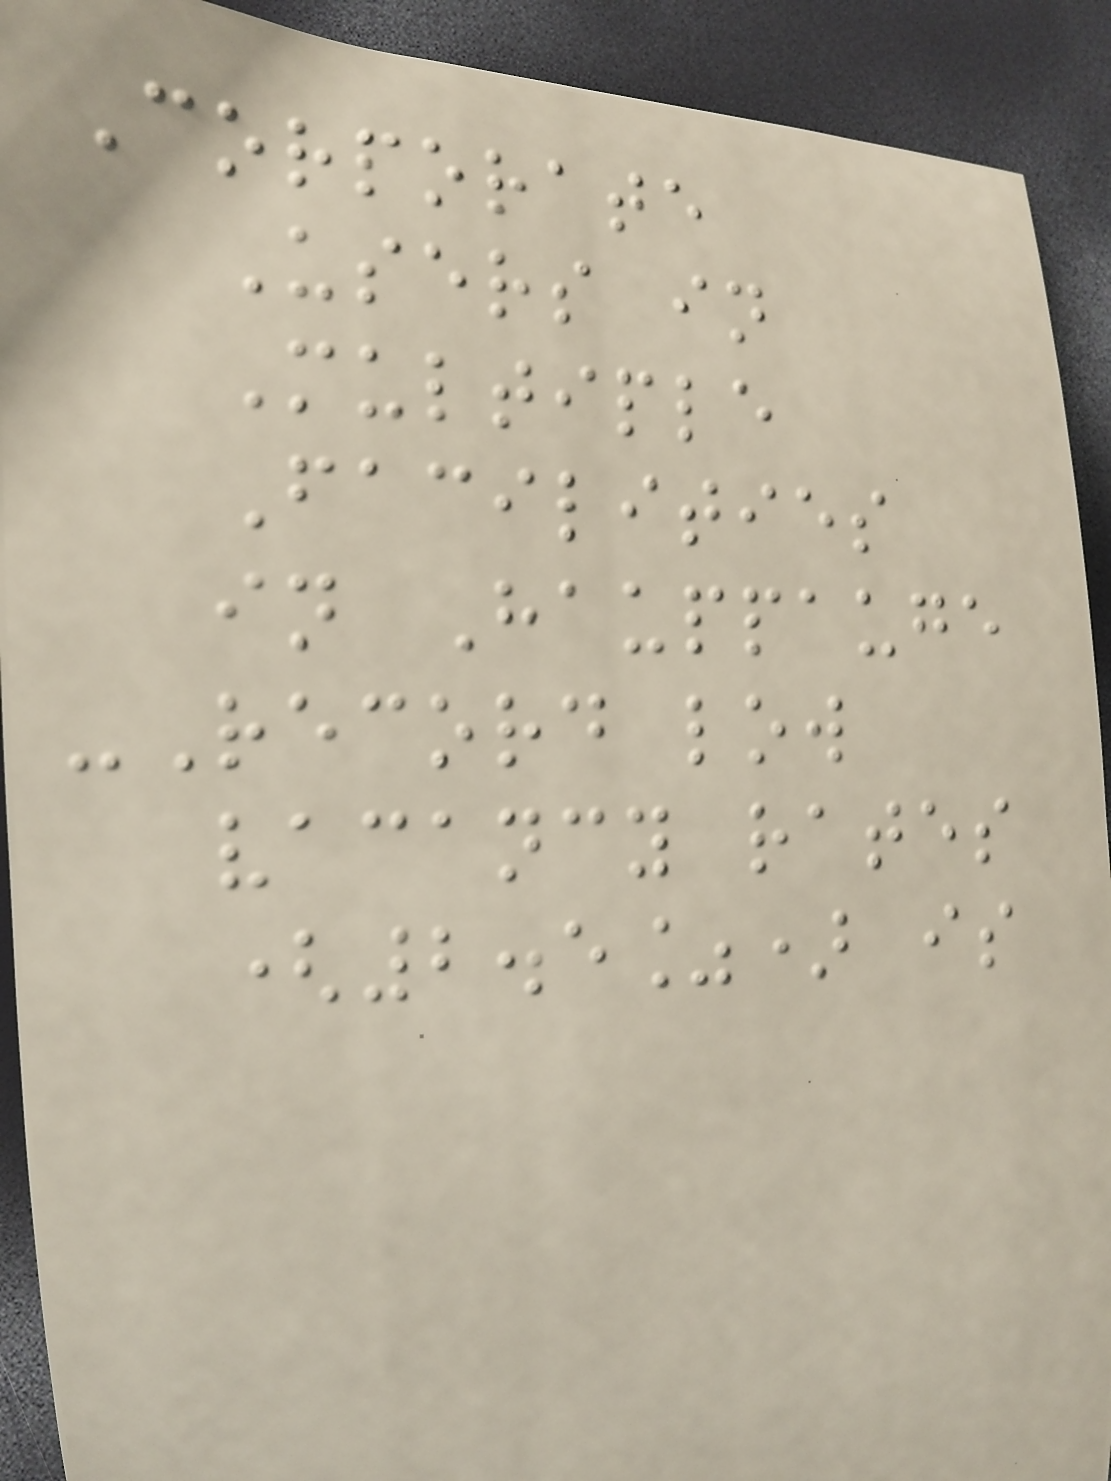Corporate
Users in
Multiple
Facilities
in Hauppauge
-Record low
vacancy rates
(2.5%) is
